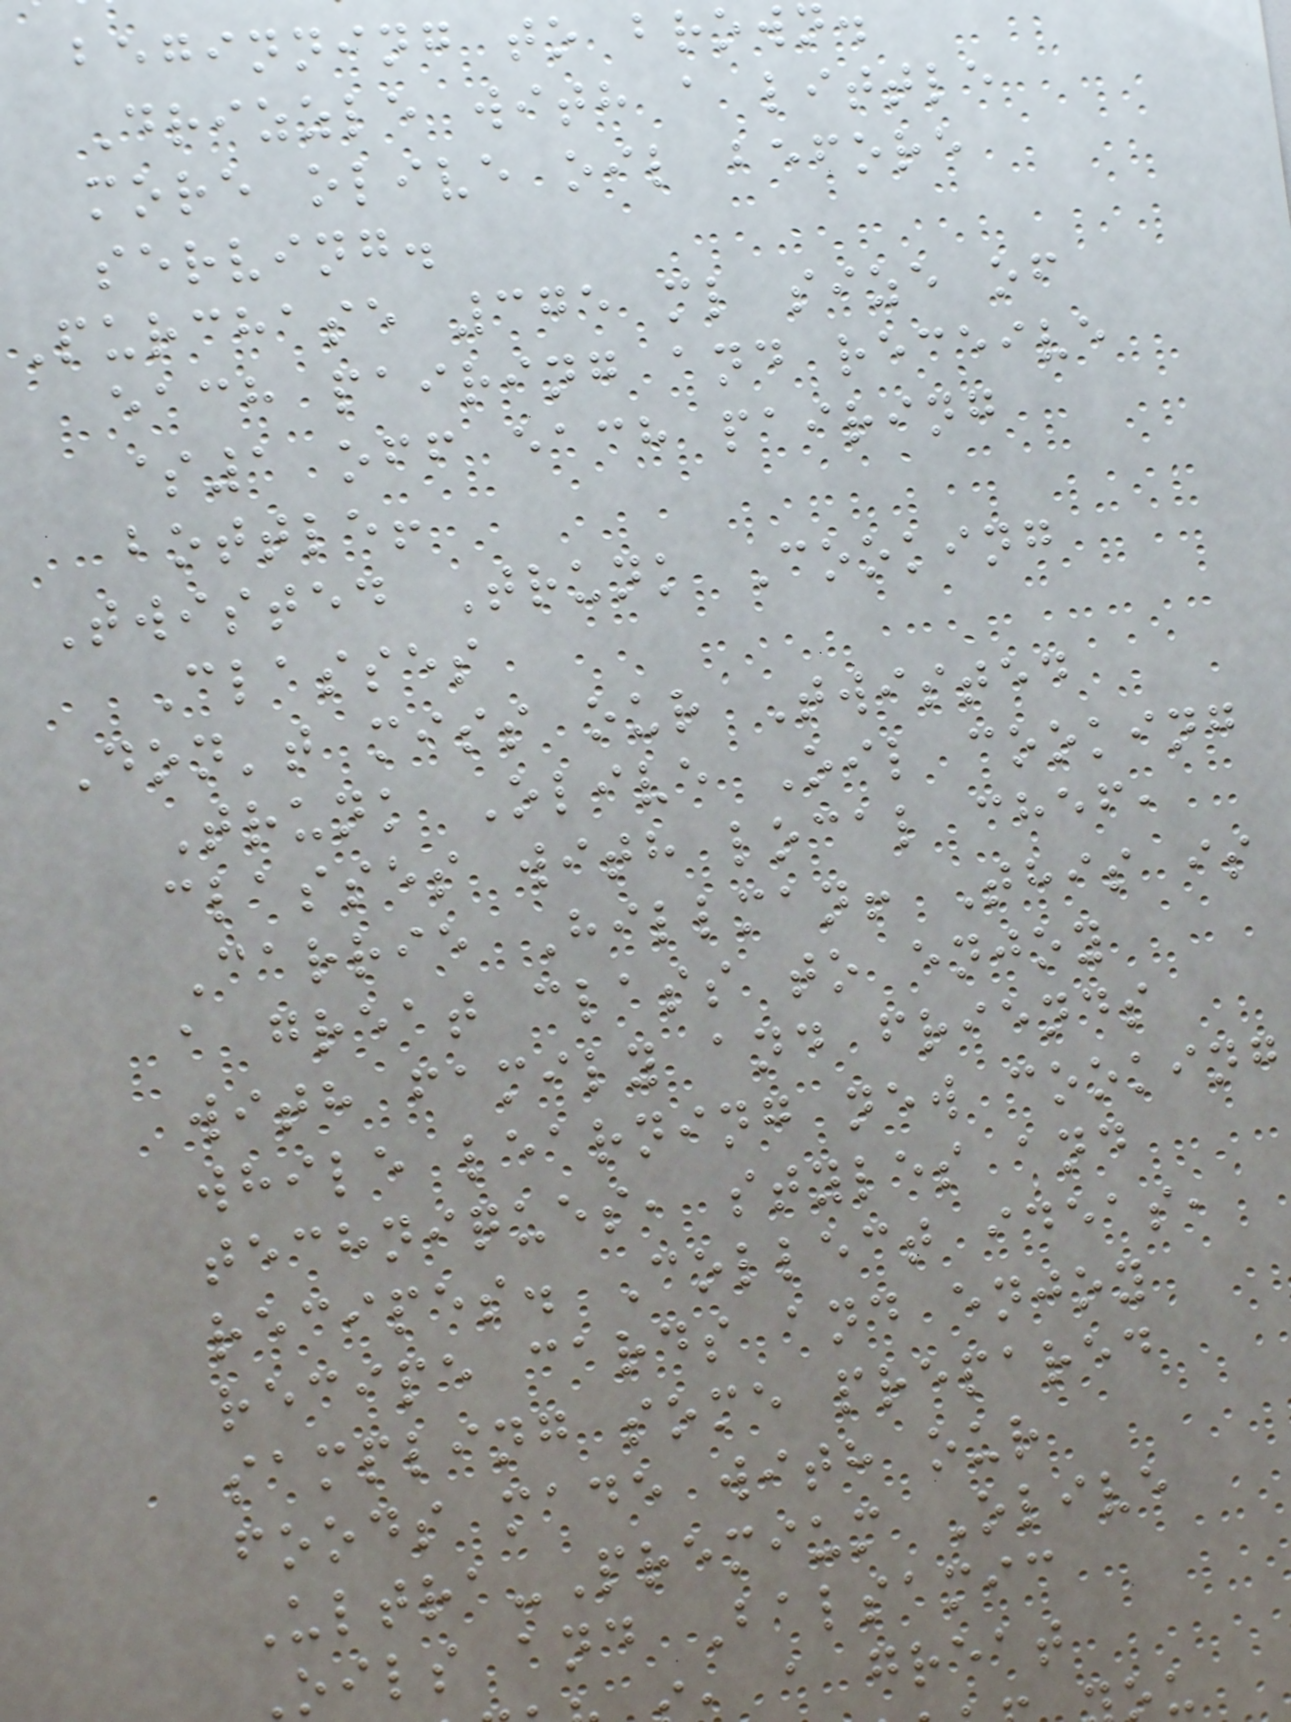beginning to brown
Drizzle with a little
more olive oil before
serving.
Purchase 375 ml size of
each pairing and receive
$1 off each pairing
bottle!
Twisted Trunk Cooking
Classes
Don't miss our Twisted
Trunk Olive Oil cooking
classes with local chef,
Carrie Hillman! This is
a great class to enjoy
with family and friends
while learning new cooking
techniques, styles and
recipes. Collect ideas,
recipe cards and enjoy
sampling some prepared
foods made with our
Ultra-Premium Olive
oils and Balsamic
a great
